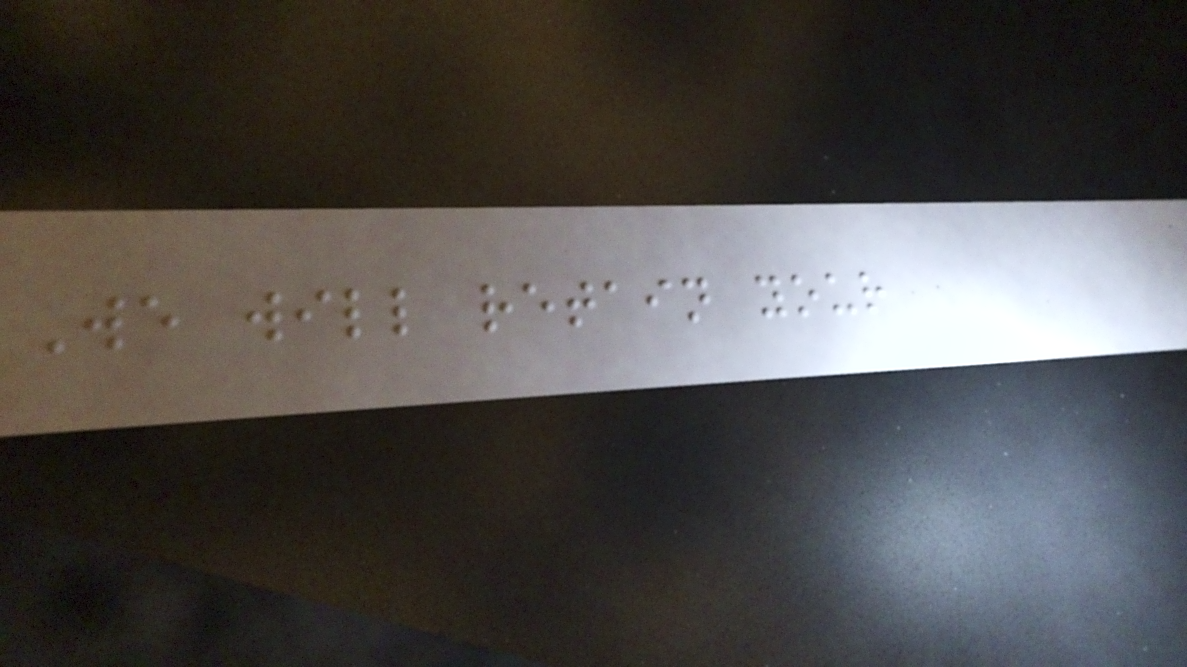We will retain your
